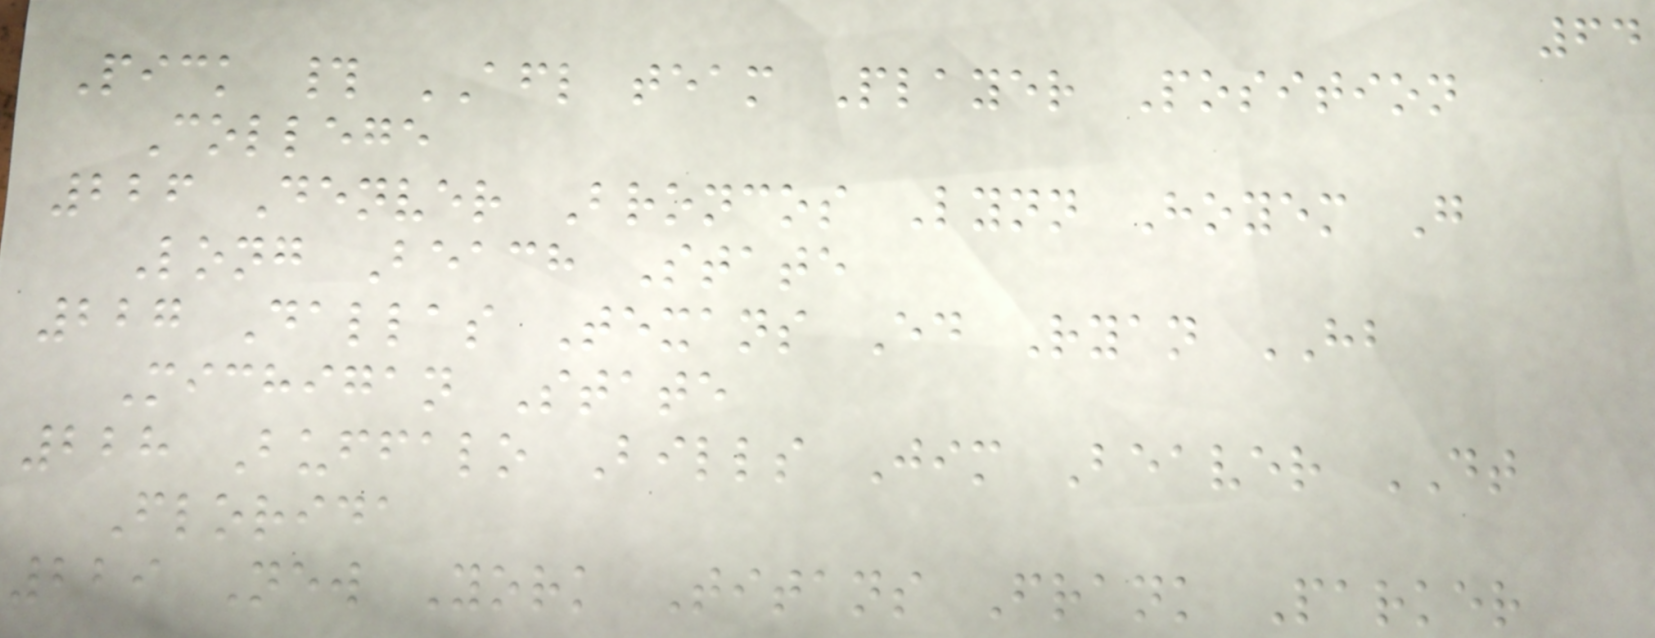64
Pick # AFL team Player Position
College
226 Denver Broncos Lynn Hoyem G
Long Beach State
227 Dallas Texans Ed Ryan HB
Michigan State
228 Buffalo Bills Jim Beaver DT
Florida
229 New York Titans Frank Parker
